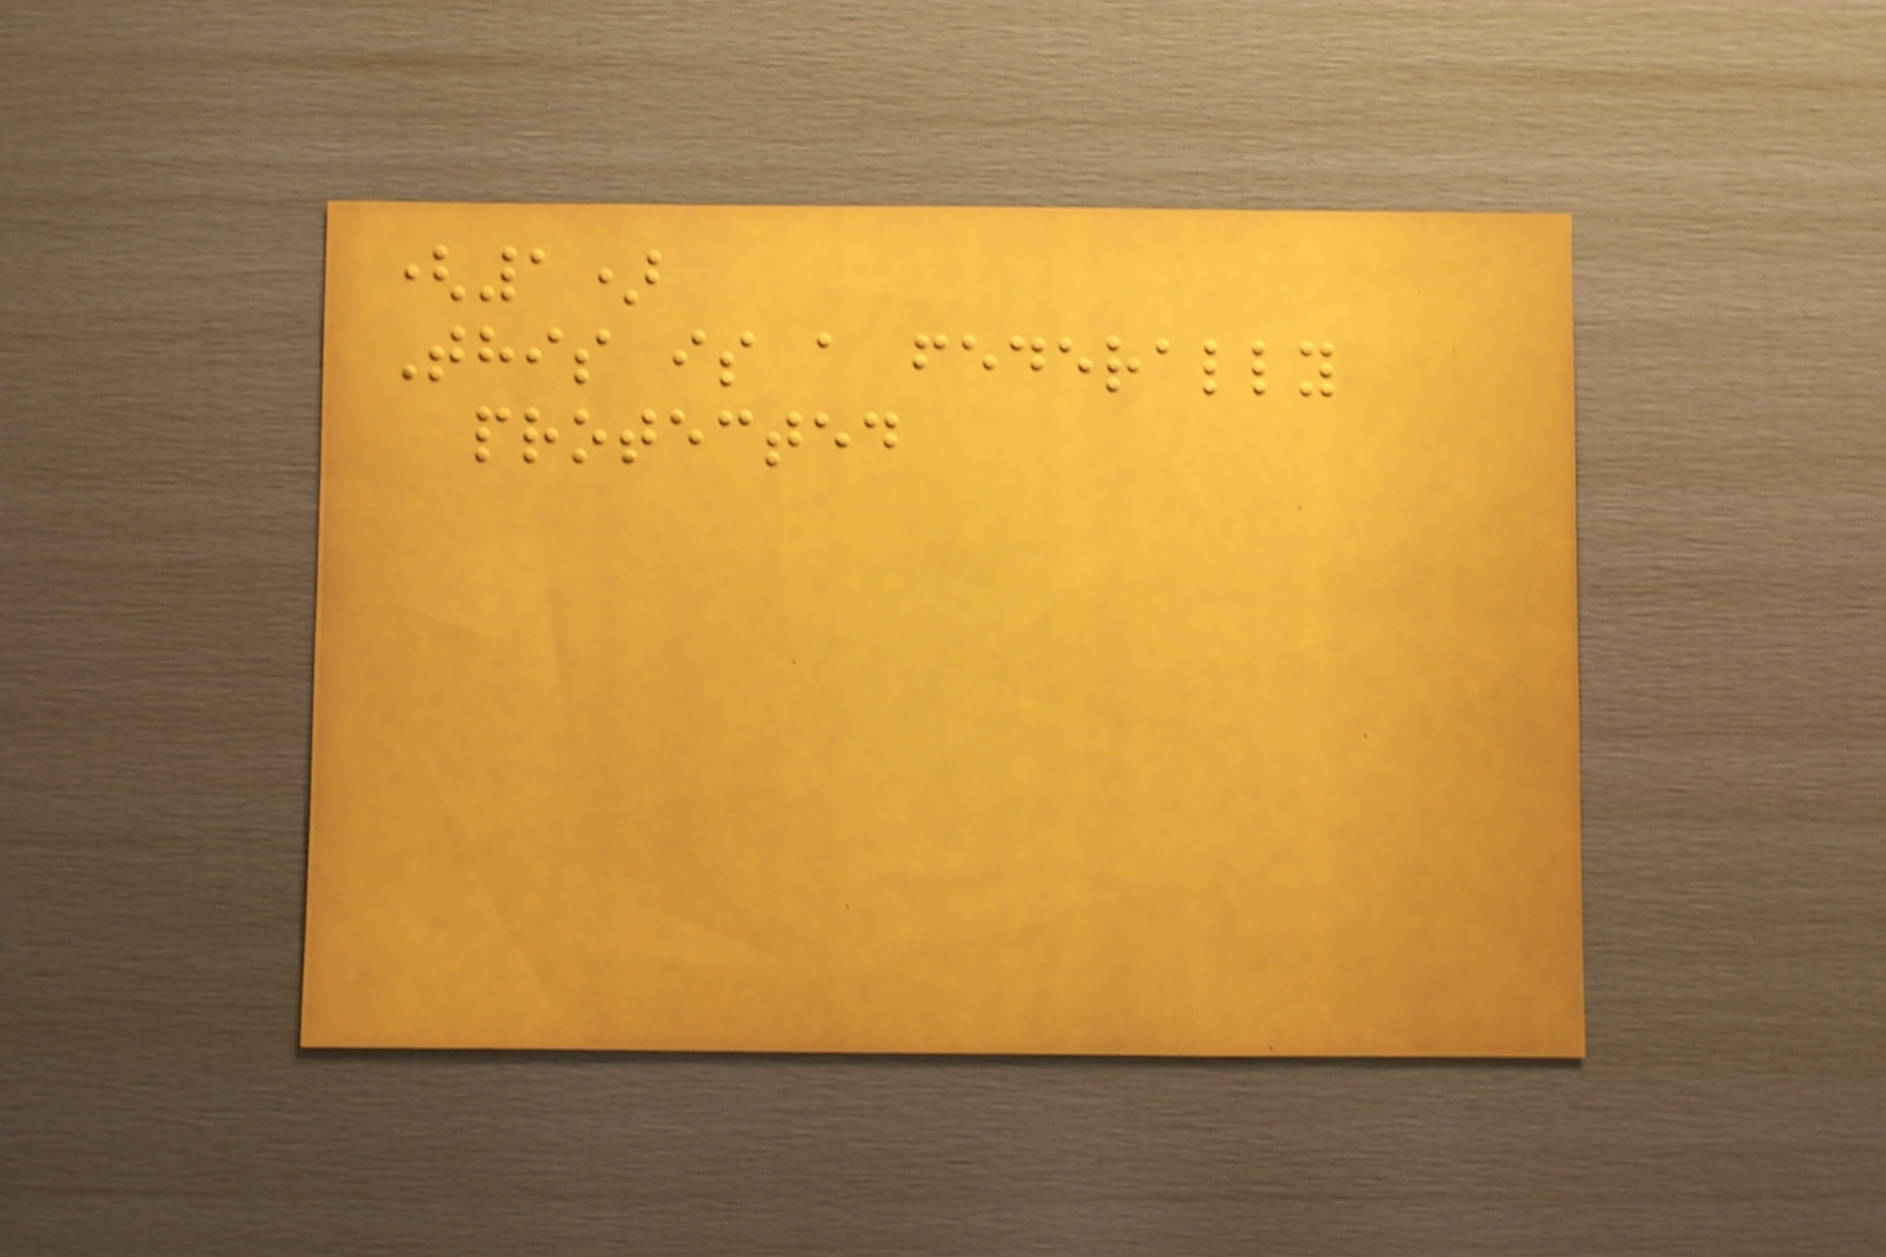(1)
This is a federally
protected
